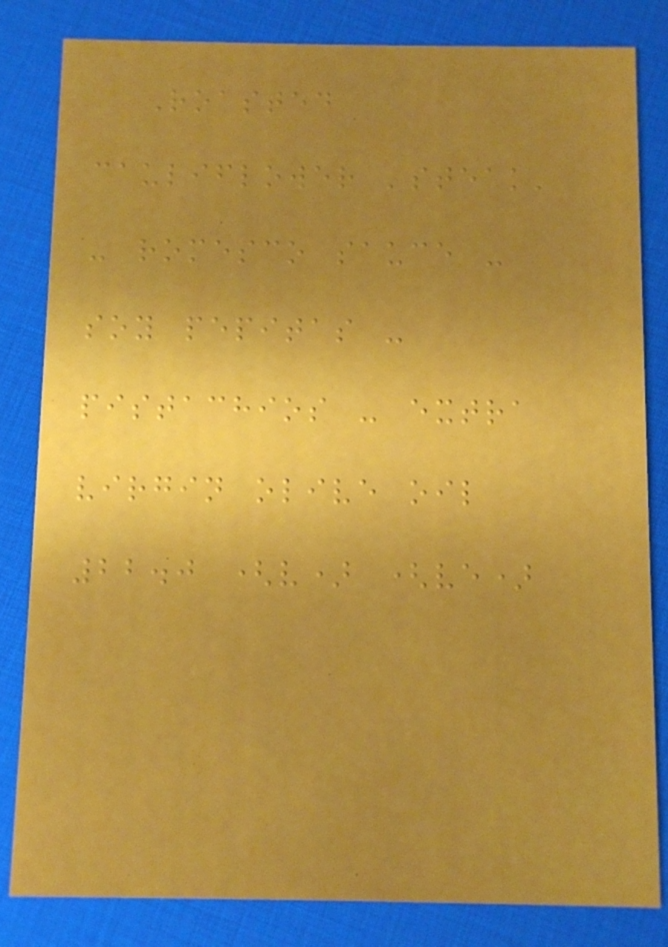Roasted
cauliflower 'steak'
- romesco sauce -
soy pepitas -
pistachios - extra
virgin olive oil
22.0 (v) (ve)
